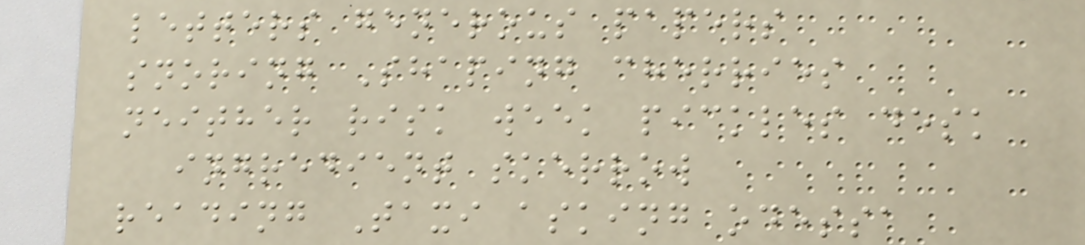letters generous papers
snoring Shaping cherries
neither risk week pickles desk
ingredient skerrow
reading Taxi asking odessa
